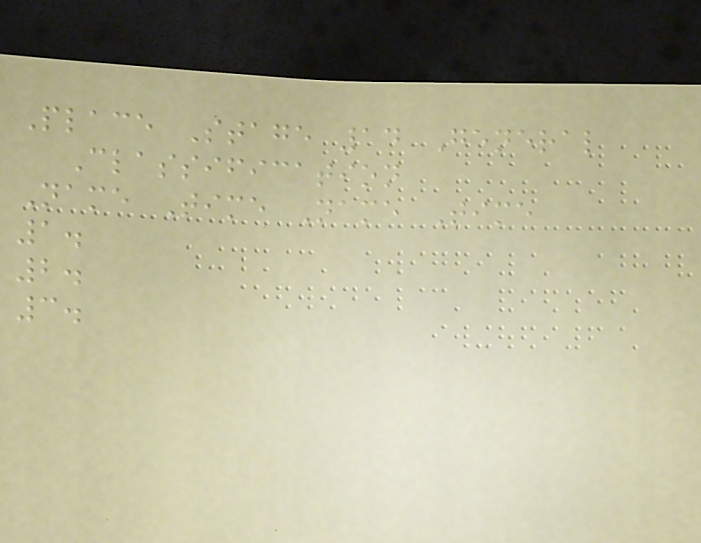Place Stage 14 General
Classification
Name Time Name Time
1.
2.
3.
